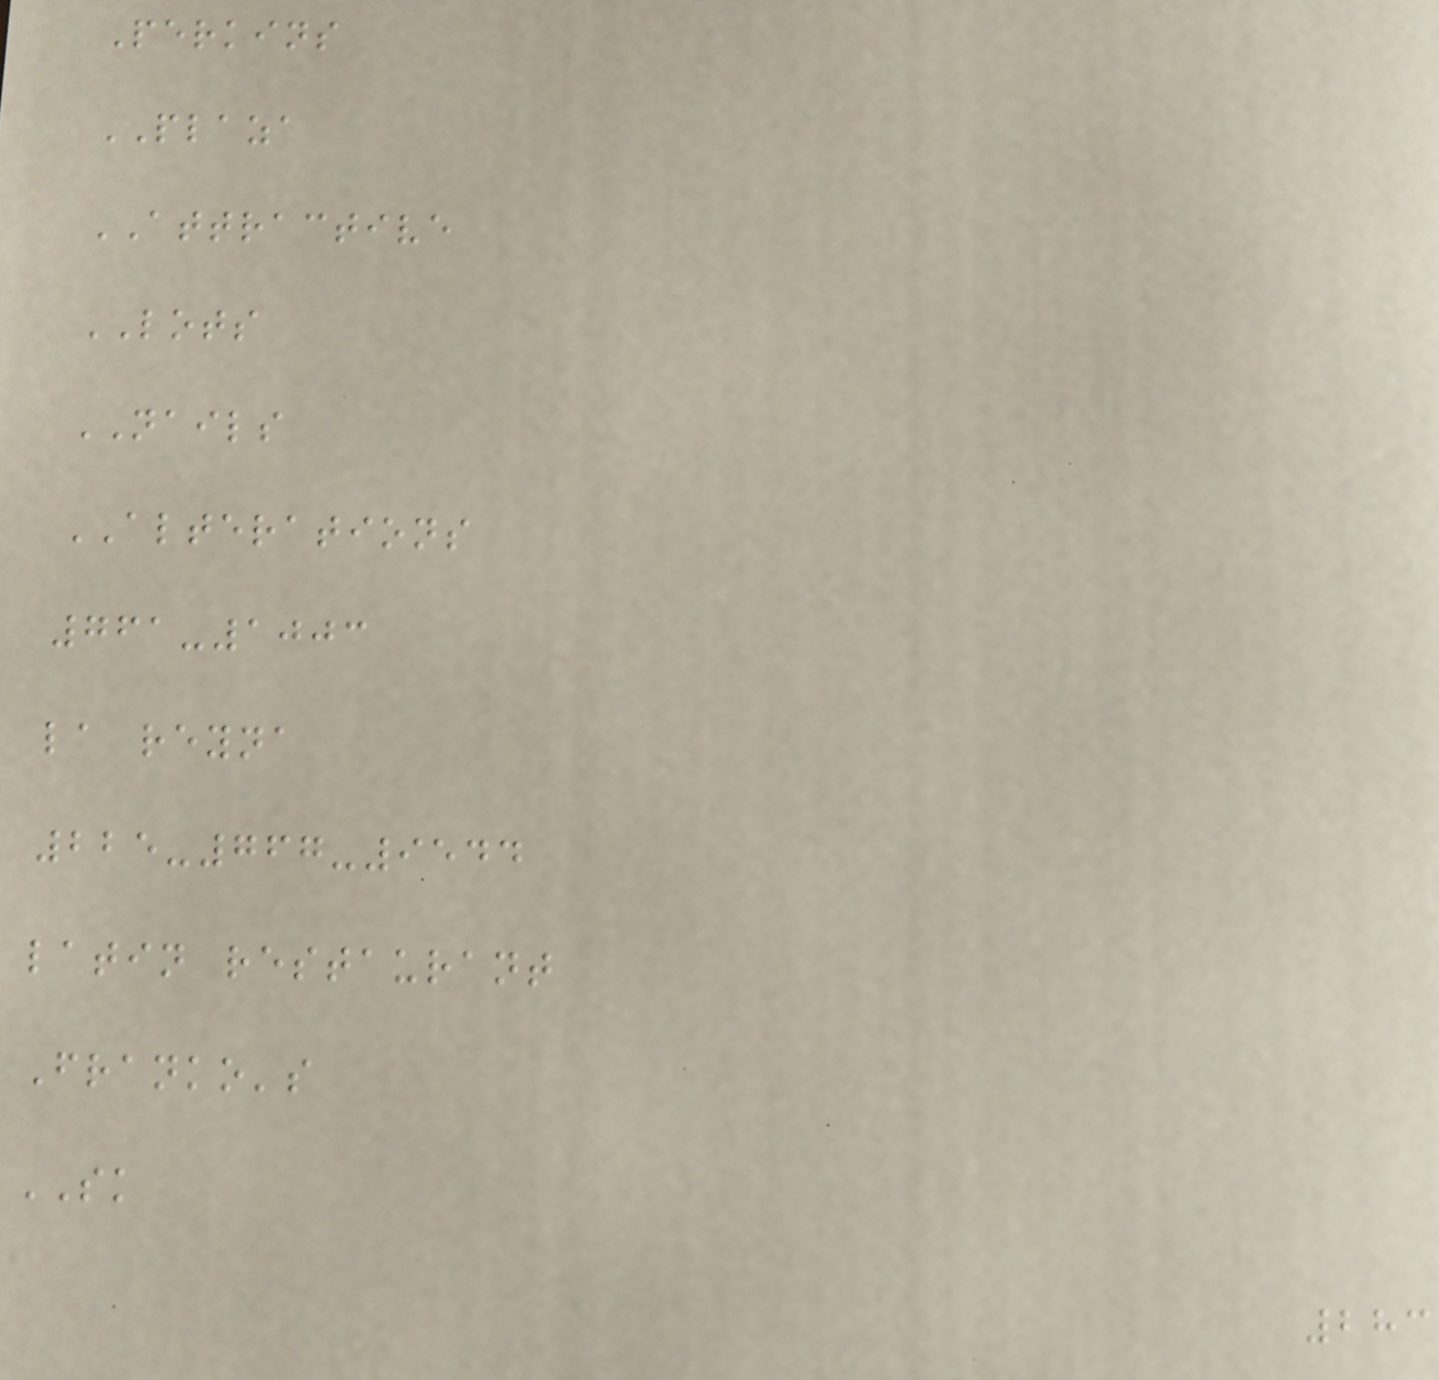Perkins
PLAZA
ATTRACTIVE
LOTS
NAILS
ALTERATIONS
761-1003
la reyna
225-767-9544
latin restaurant
Franko's
SK
283
